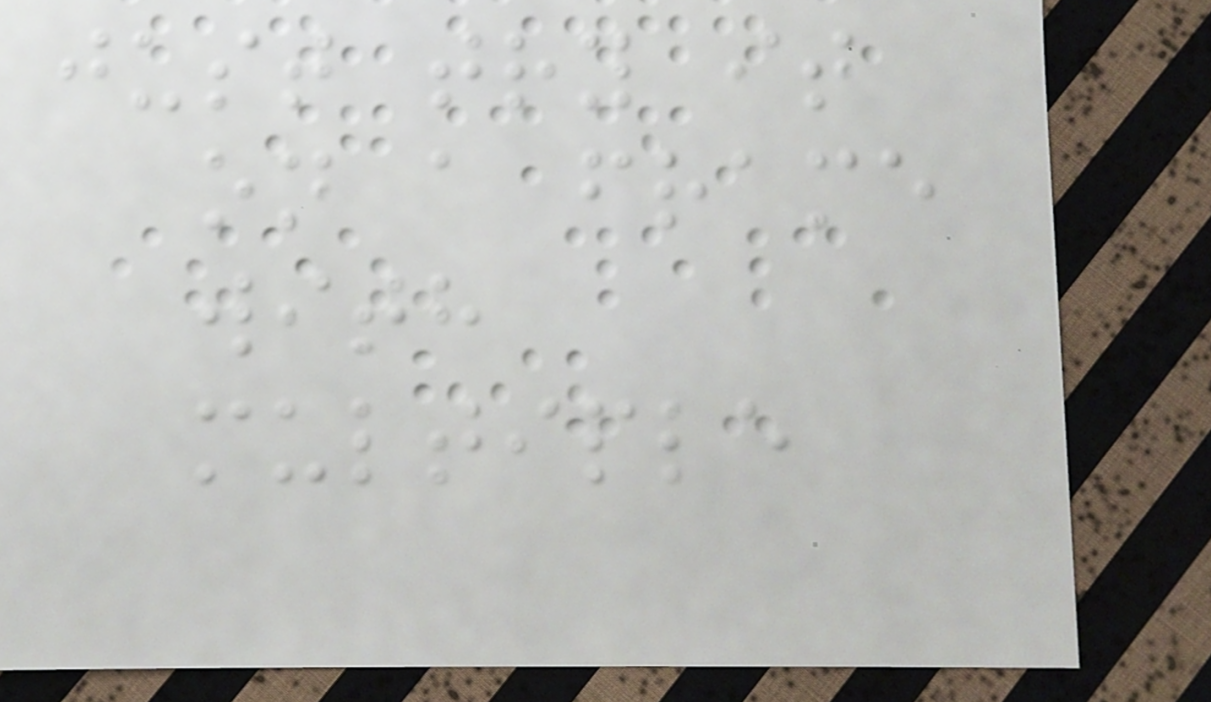just try it
on a frame
with
multiple
